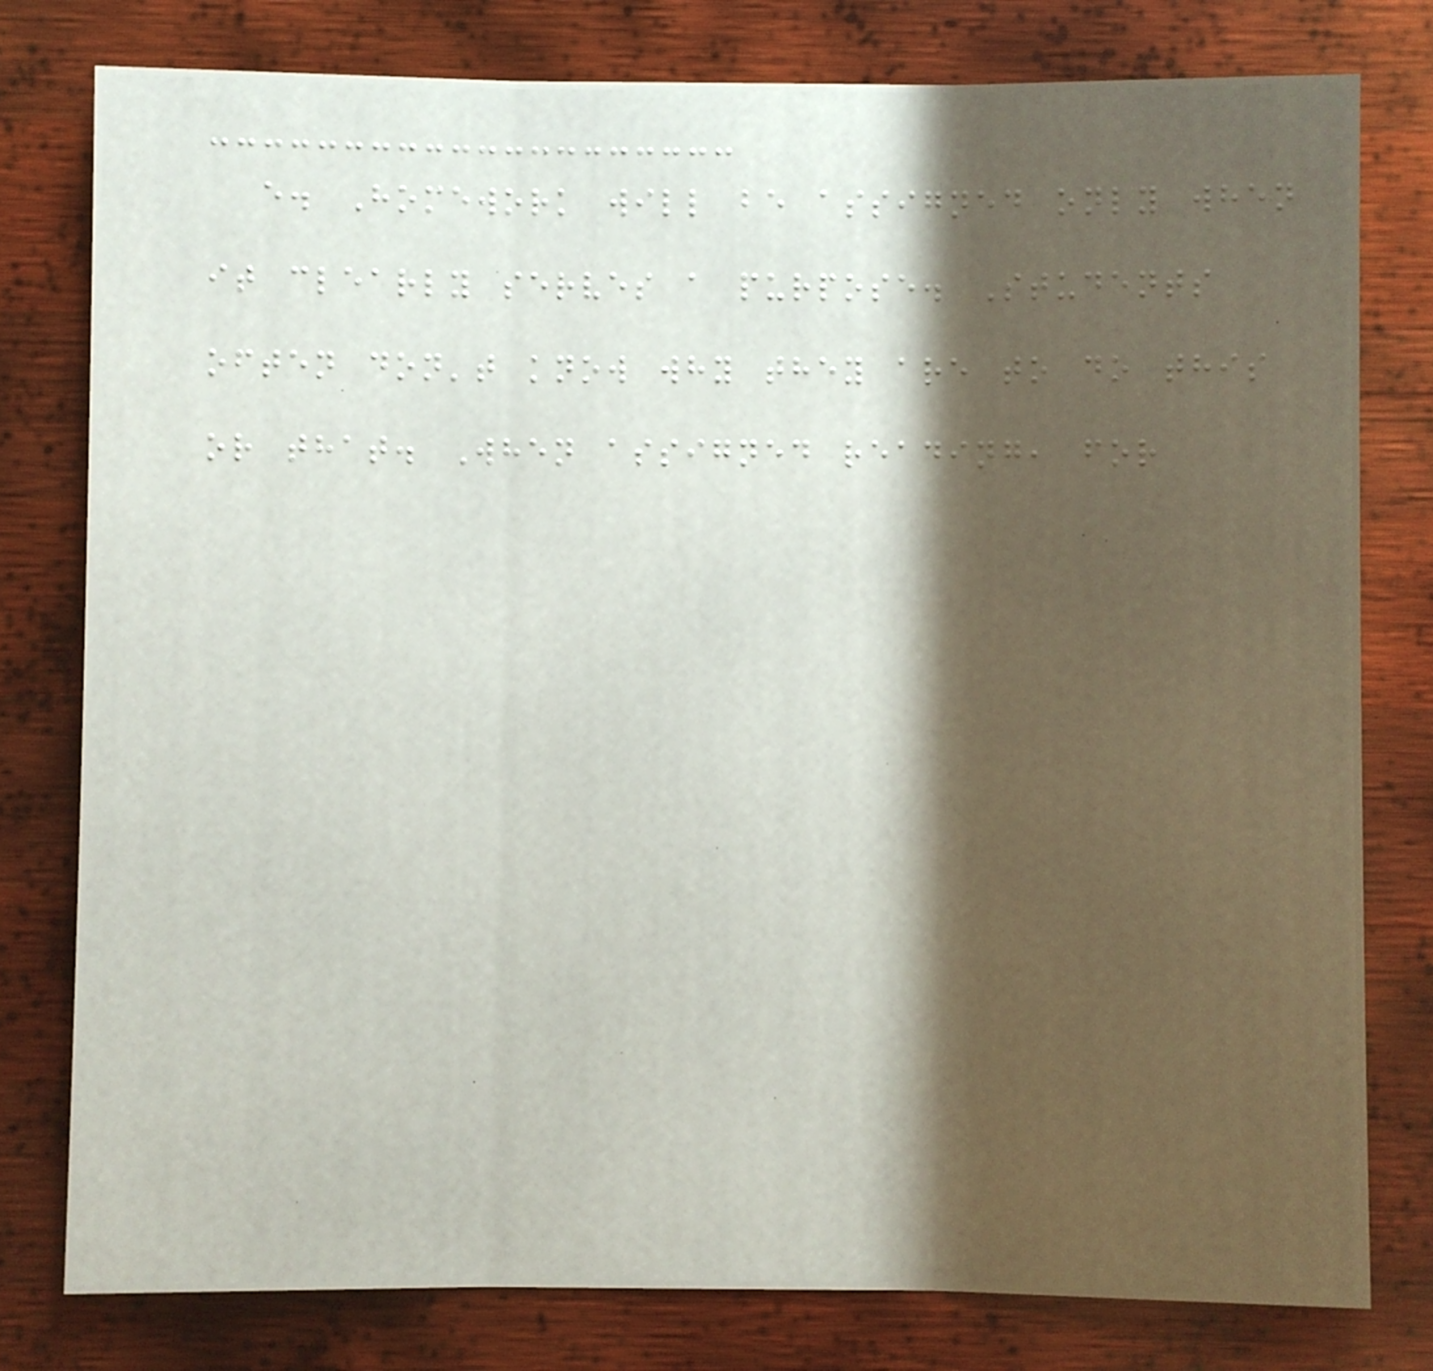e. Homework will be assigned only when
it clearly serves a purpose. Students
often don't know why they are to do this
or that. When assigned reading, for
